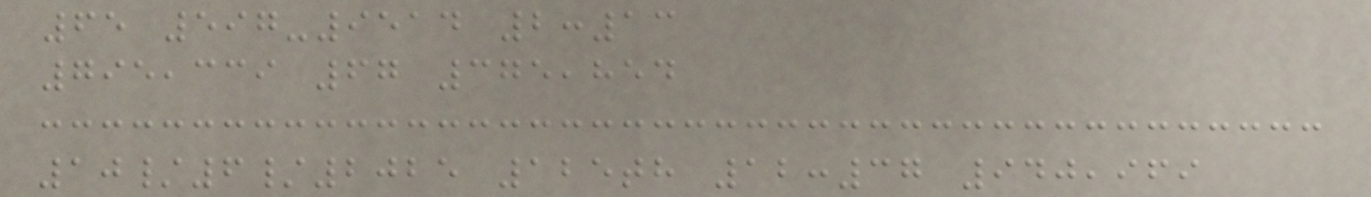65 597-9514 2:13
795,339 67 375,854
10/6/2025 125th 12:37 940,969
